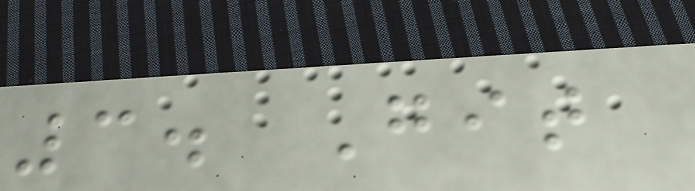3. Git
